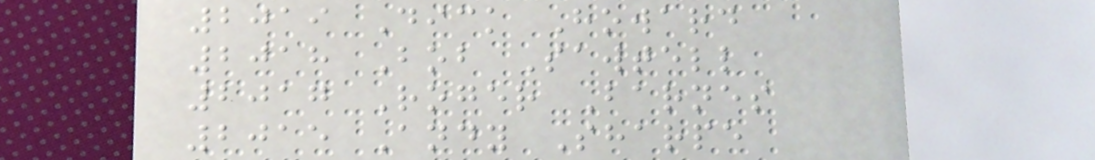2019 Dick Howard
2018 Bob Sawtell
2017 Roger Barnes
2015 Andy Sharpe
